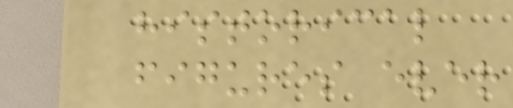historical
figures ever
